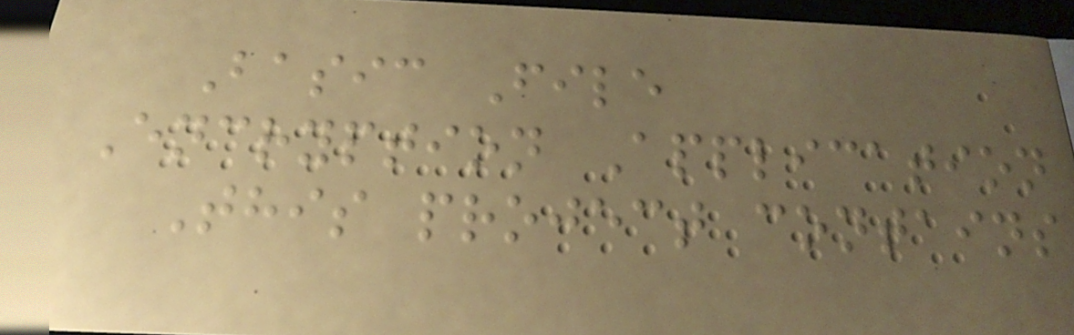Basic File
Encryption Application
This project contains
